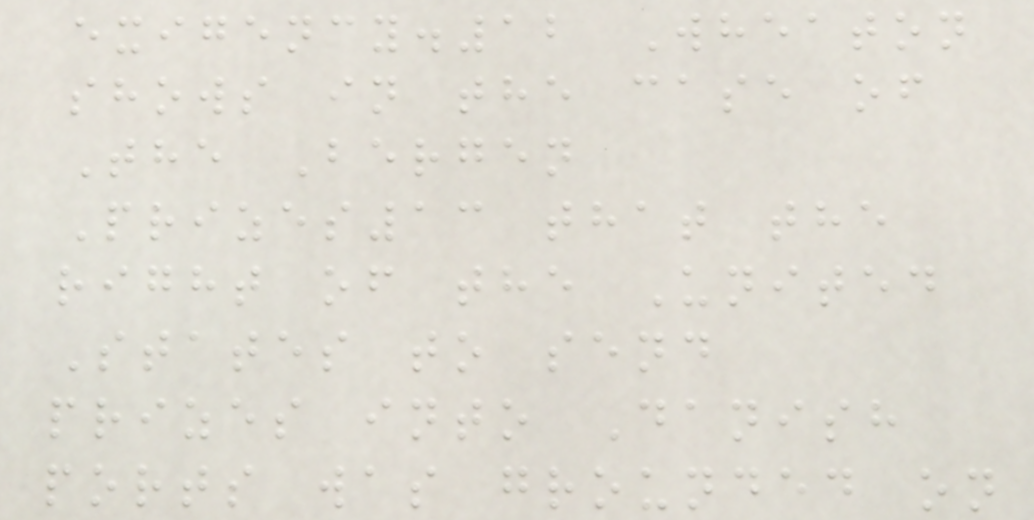exigency.12 Wheaton
shows in the case of
The Bergen
Prizes13 that the
right of the United
States to send
prizes into Danish
ports was grounded on
